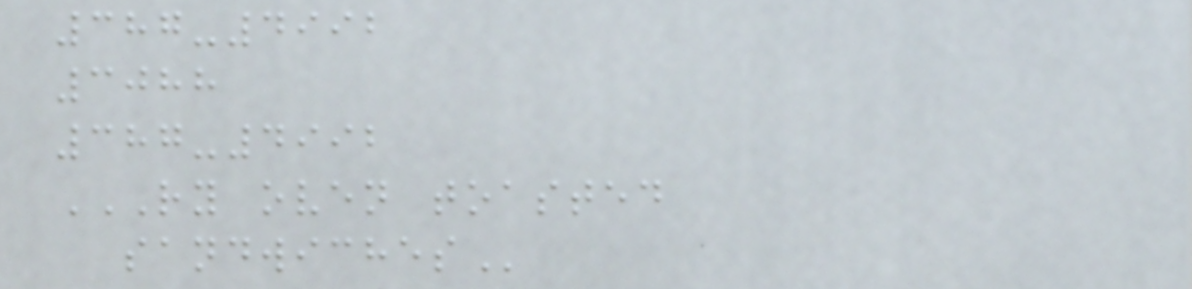387-4992
3088
387-4992
RY OVEN TOASTED
SANDWICHES
